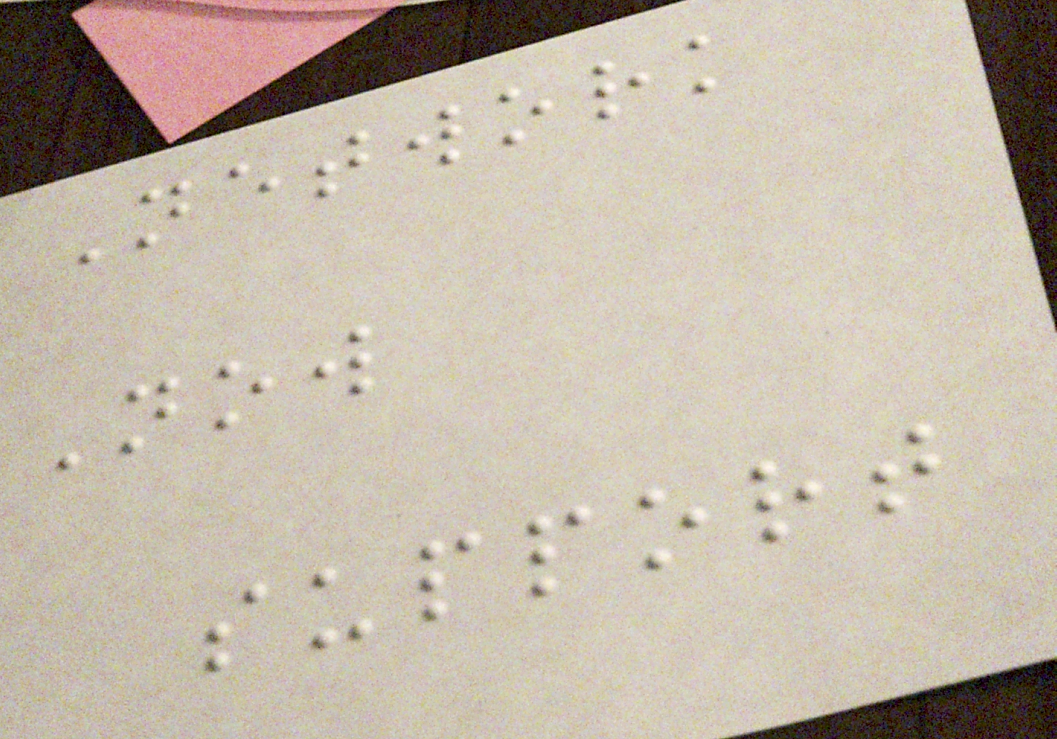Network
Now
support
